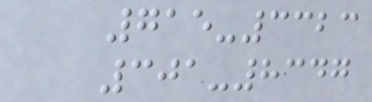715-3323
301-8347
